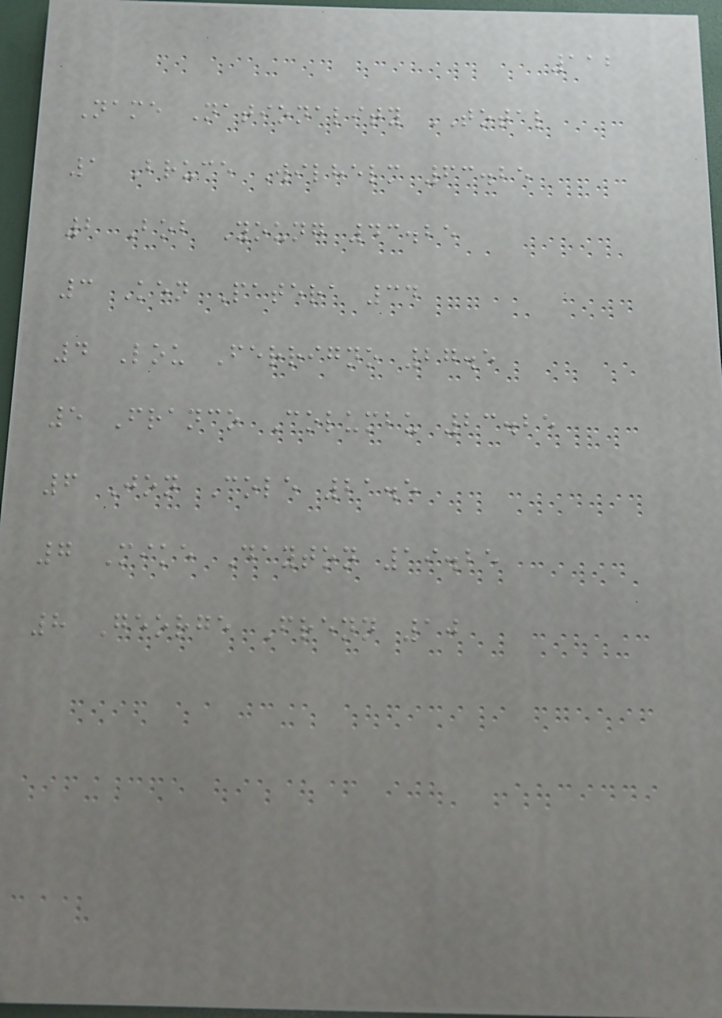112
Name Nationality TOTAL
1 Bruce Wilhelm 63.25
2 Bob Young 43.25
3 Ken Patera 34
4 Lou Ferrigno 27.5
5 Franco Columbu 23.25
6 Jon Cole 21.5
7 Mike Dayton 19.25
8 George Frenn 10
